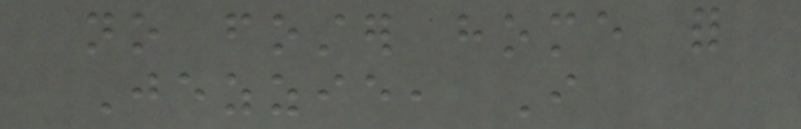no foster home for
Jezzie, I
